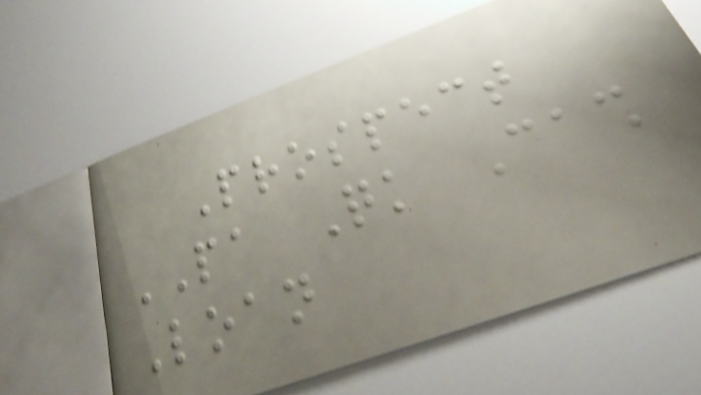Prospect
PA Quick Cash
Loan
